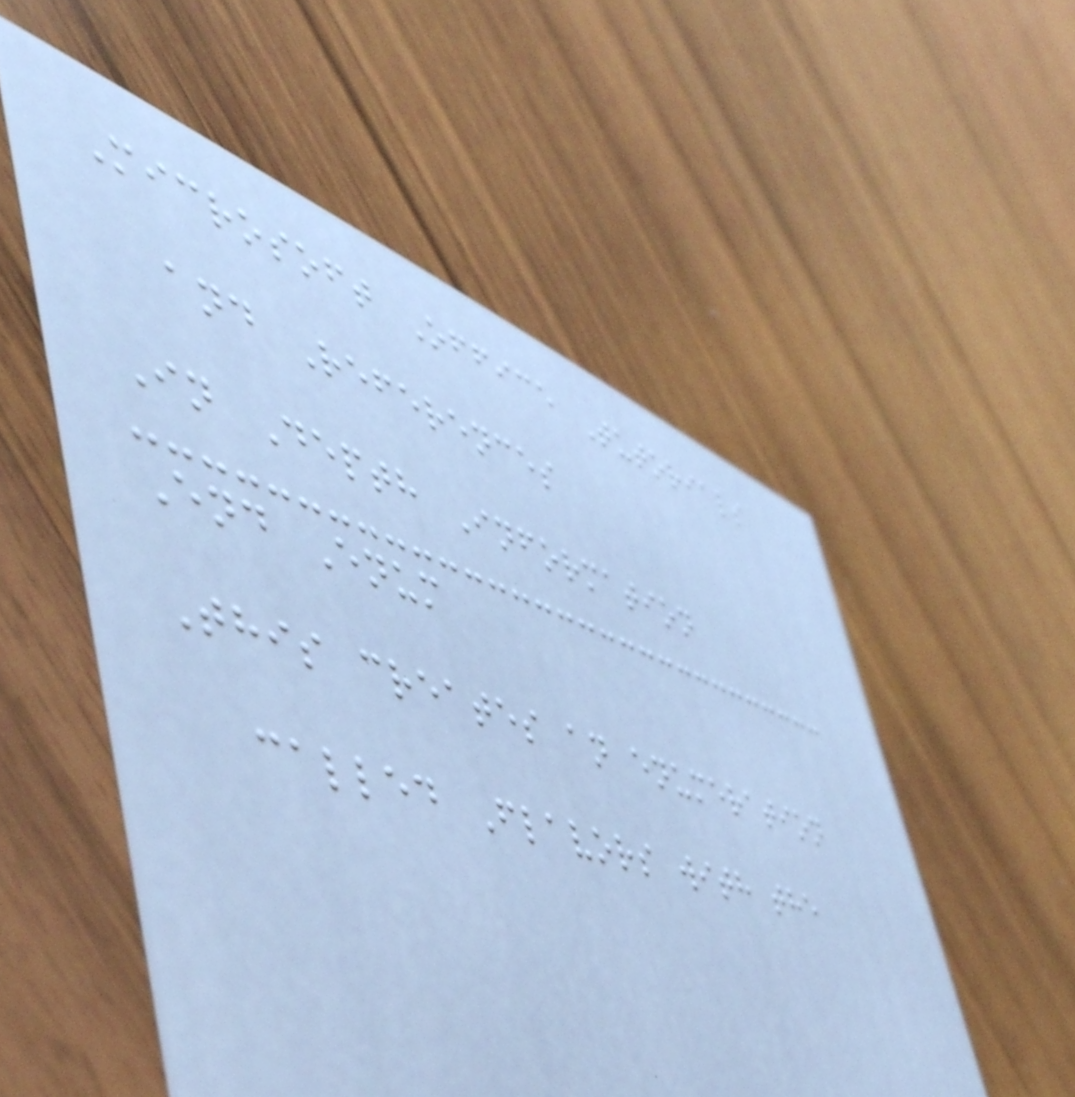Microsoft Office Tutorials
and References
In Depth Information
End Enum
This creates an enumeration
called Flavors with the
